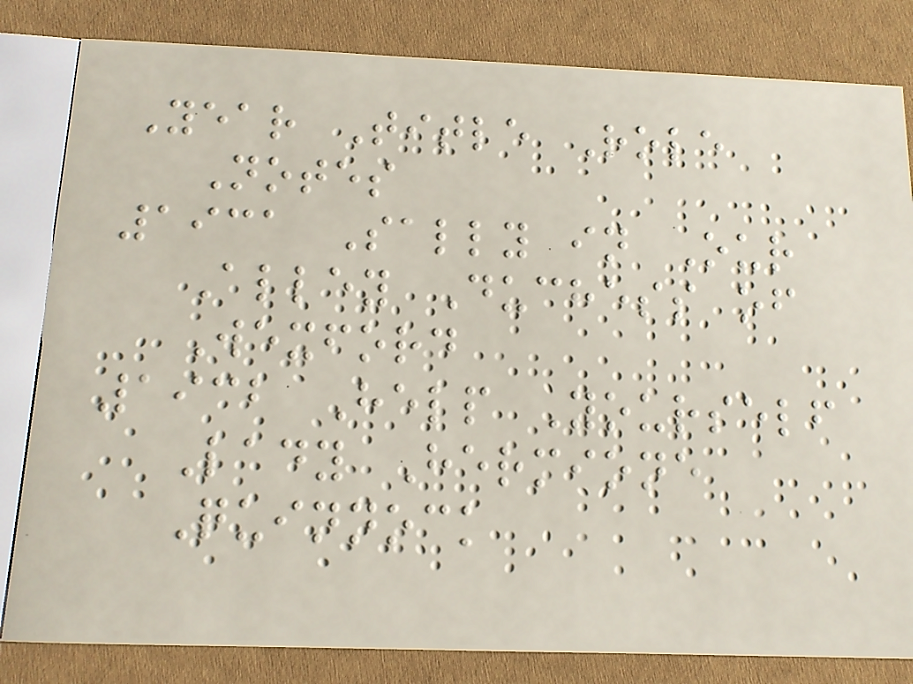Year Title Role
Notes
1931 Sally in Our
Alley Duchess of
Wexford
1932 Help Yourself
Lady Hermione
Quinnock
